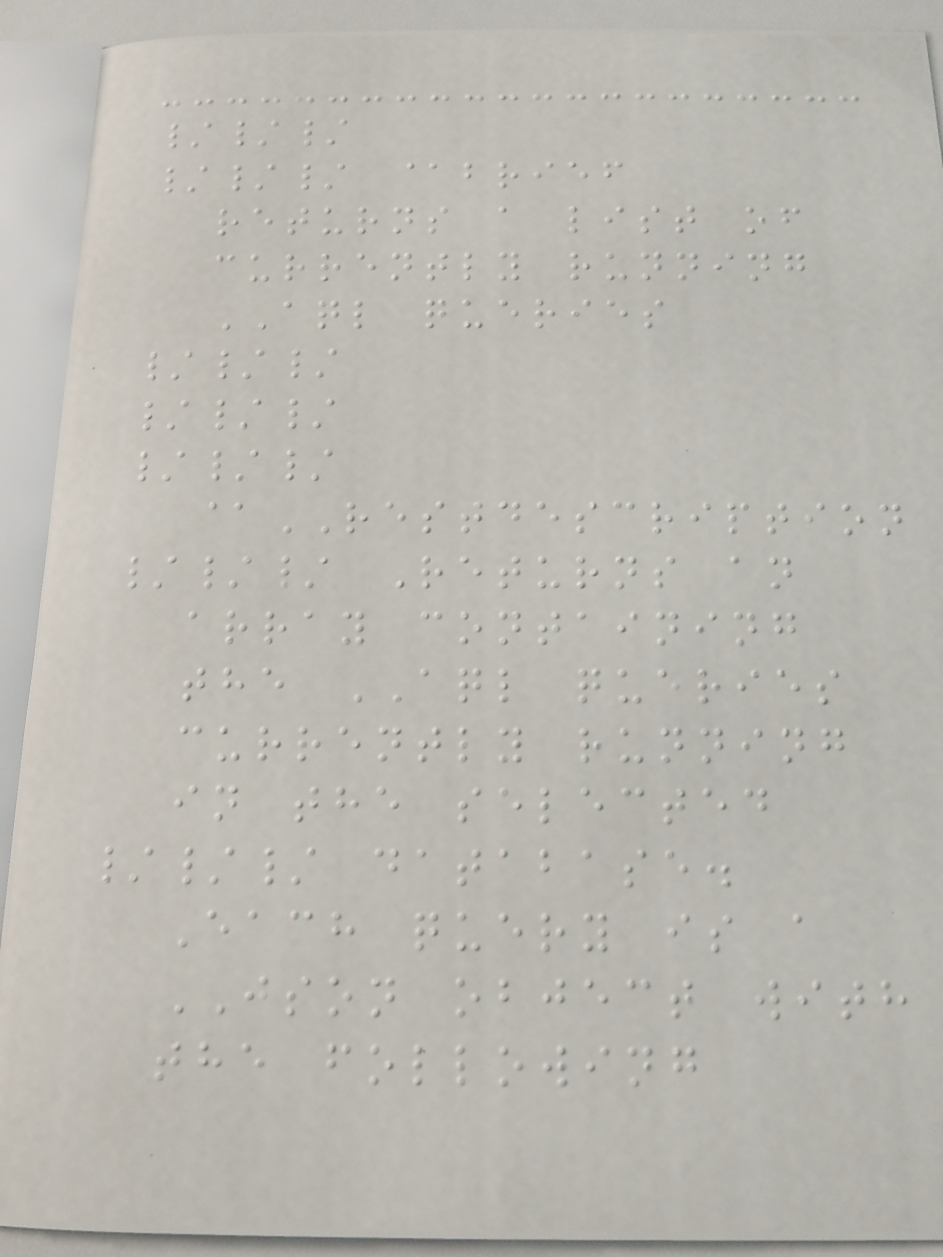///
/// @brief
returns a list of
currently running
AQL queries
///
///
///
@RESTDESCRIPTION
/// Returns an
array containing
the AQL queries
currently running
in the selected
/// database.
Each query is a
JSON object with
the following
